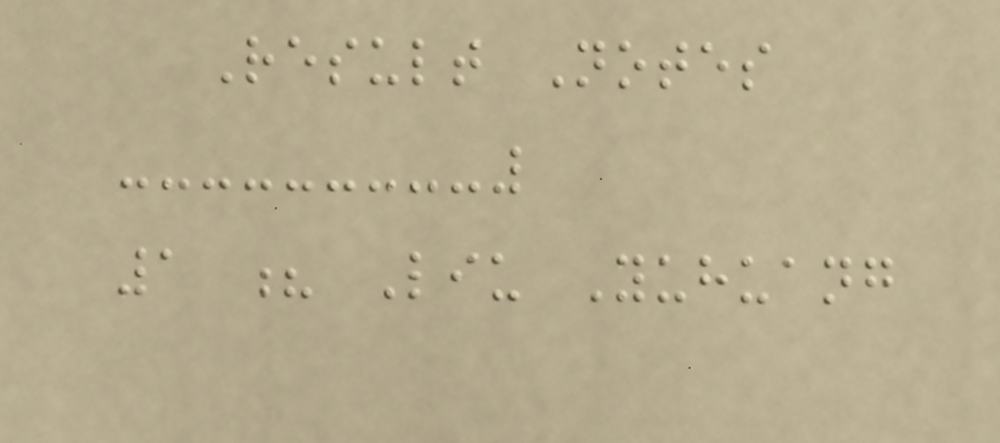Result Notes
1 ? Liu Yuhuang
